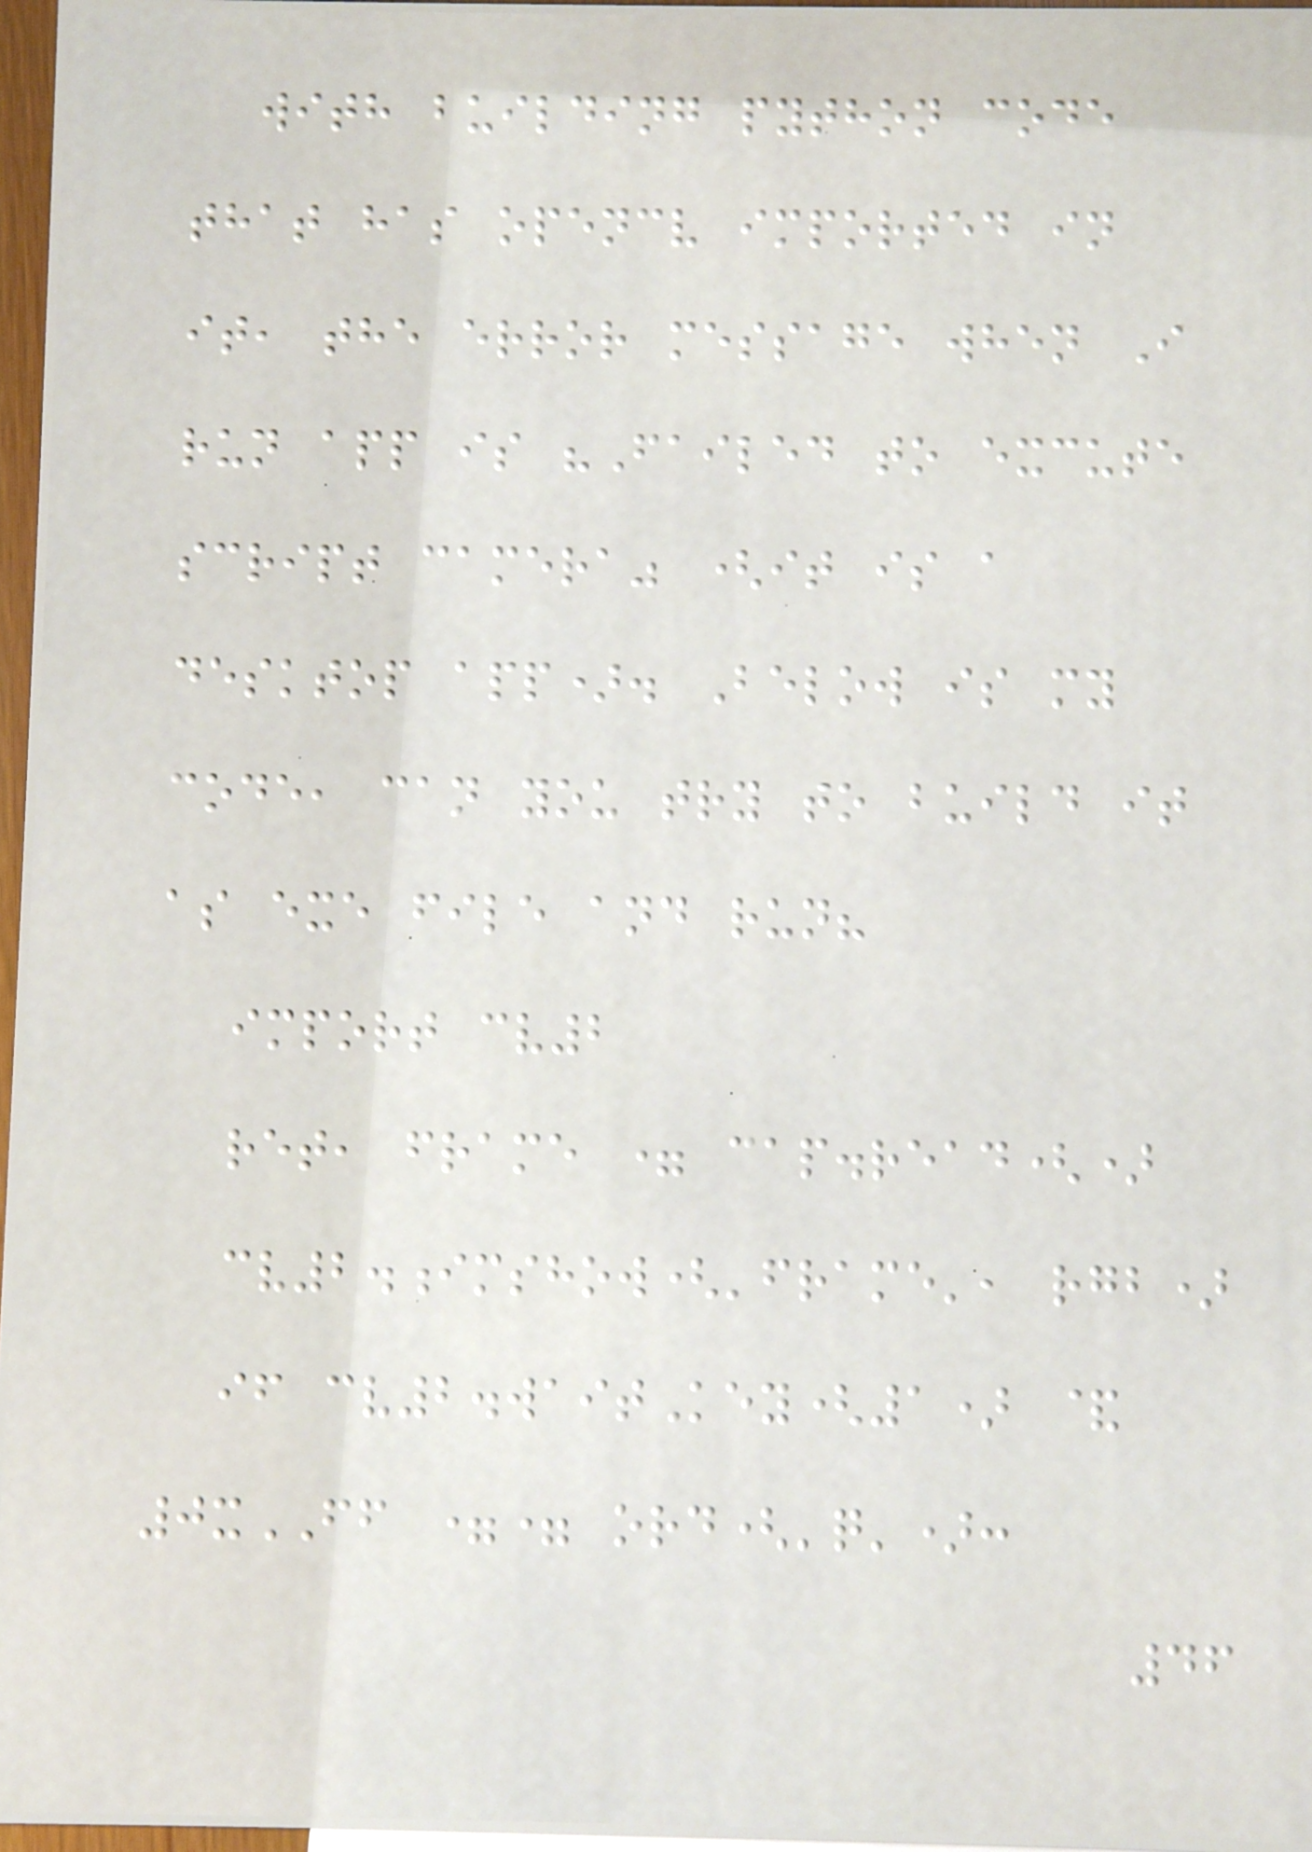with building python code
that has opencv imported in
it, the error message when I
run app is "Failed to excute
script camera" (it is a
desktop app). Below is my
code, can you try to build it
as exe file and run?
import cv2
ret, frame = cap.read()
cv2.imshow('frame', rgb)
if cv2.waitKey(1) &
0xFF == ord('q'):
46
